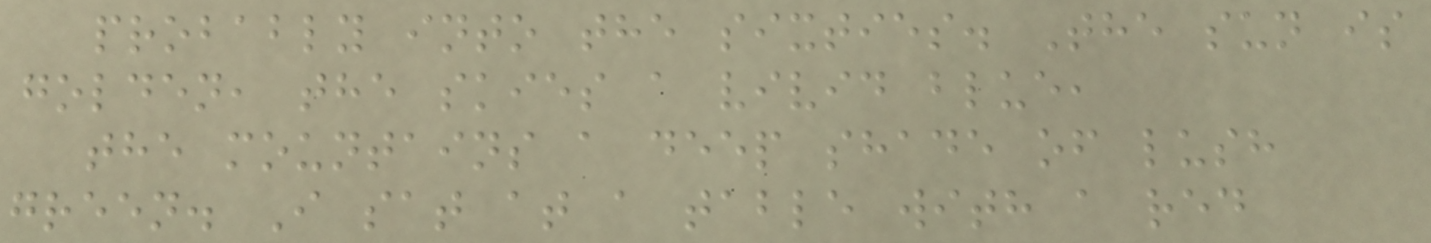probably into the sixties. The sun is
golden, the skies a vivid blue,
the mountains a deep shade of lush
green. I sat at a table with a red
